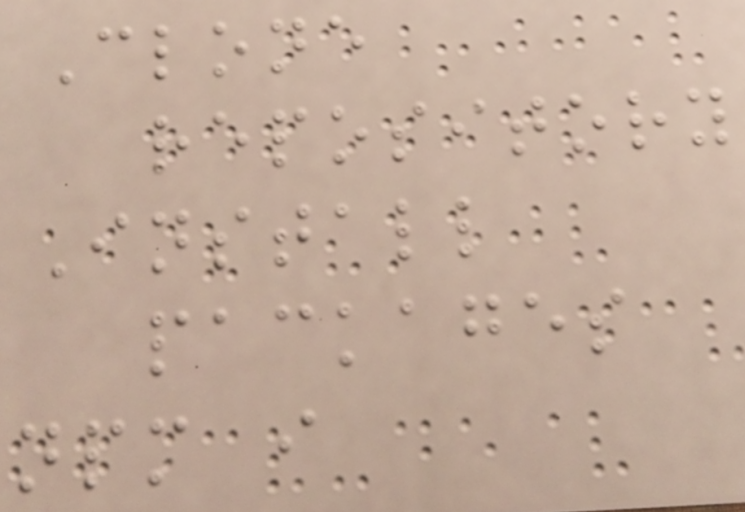Clone
repository
Install
packages
npm i
